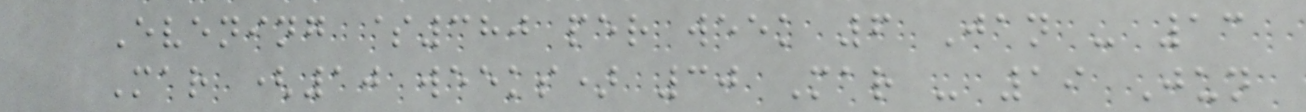Evening $380 per week 6 Jan - 13
Mar (10 weeks) 30 Mar - 19 Jun
